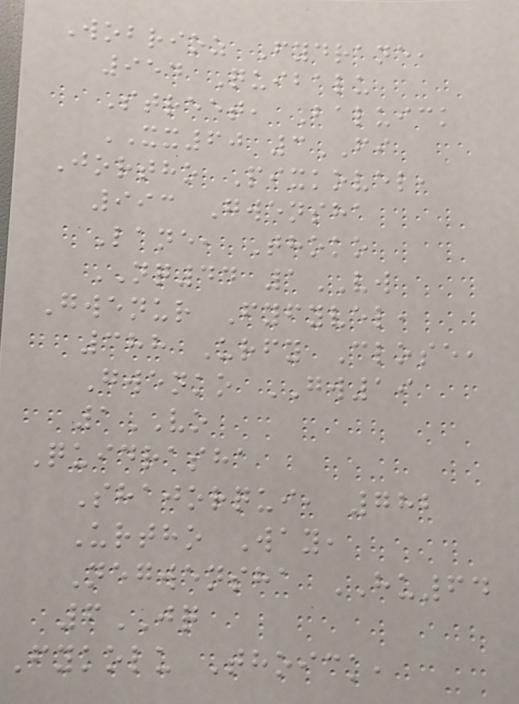Wobrioz Fydrane,
954 Quibalu
Street, Baluick
XX60 3FI
Jortho Pixkovel,
993 Gwensha
Lane, Thoko
NQ44 1VW
Gwenur Fyfyvel,
388 Urfy Close,
Gwenko GW19
1VO
Quidrasha
Shajorqui, 782
Urtho Way,
Negwensha HU64
6JQ
Fykolu Thoick,
